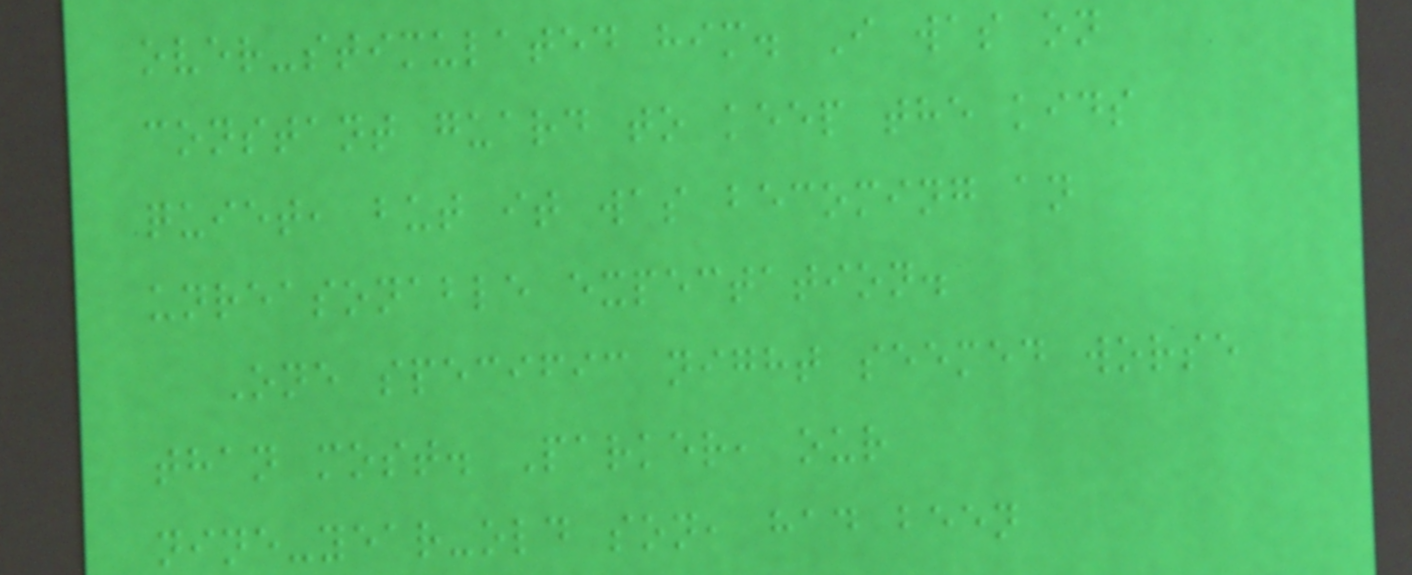over-stimulated him. I was on
constant guard to keep the kids
quiet, but it was becoming an
unreasonable expectation.
One specific night seemed worse
than most. Parker, our
nine-year-old son, had been
